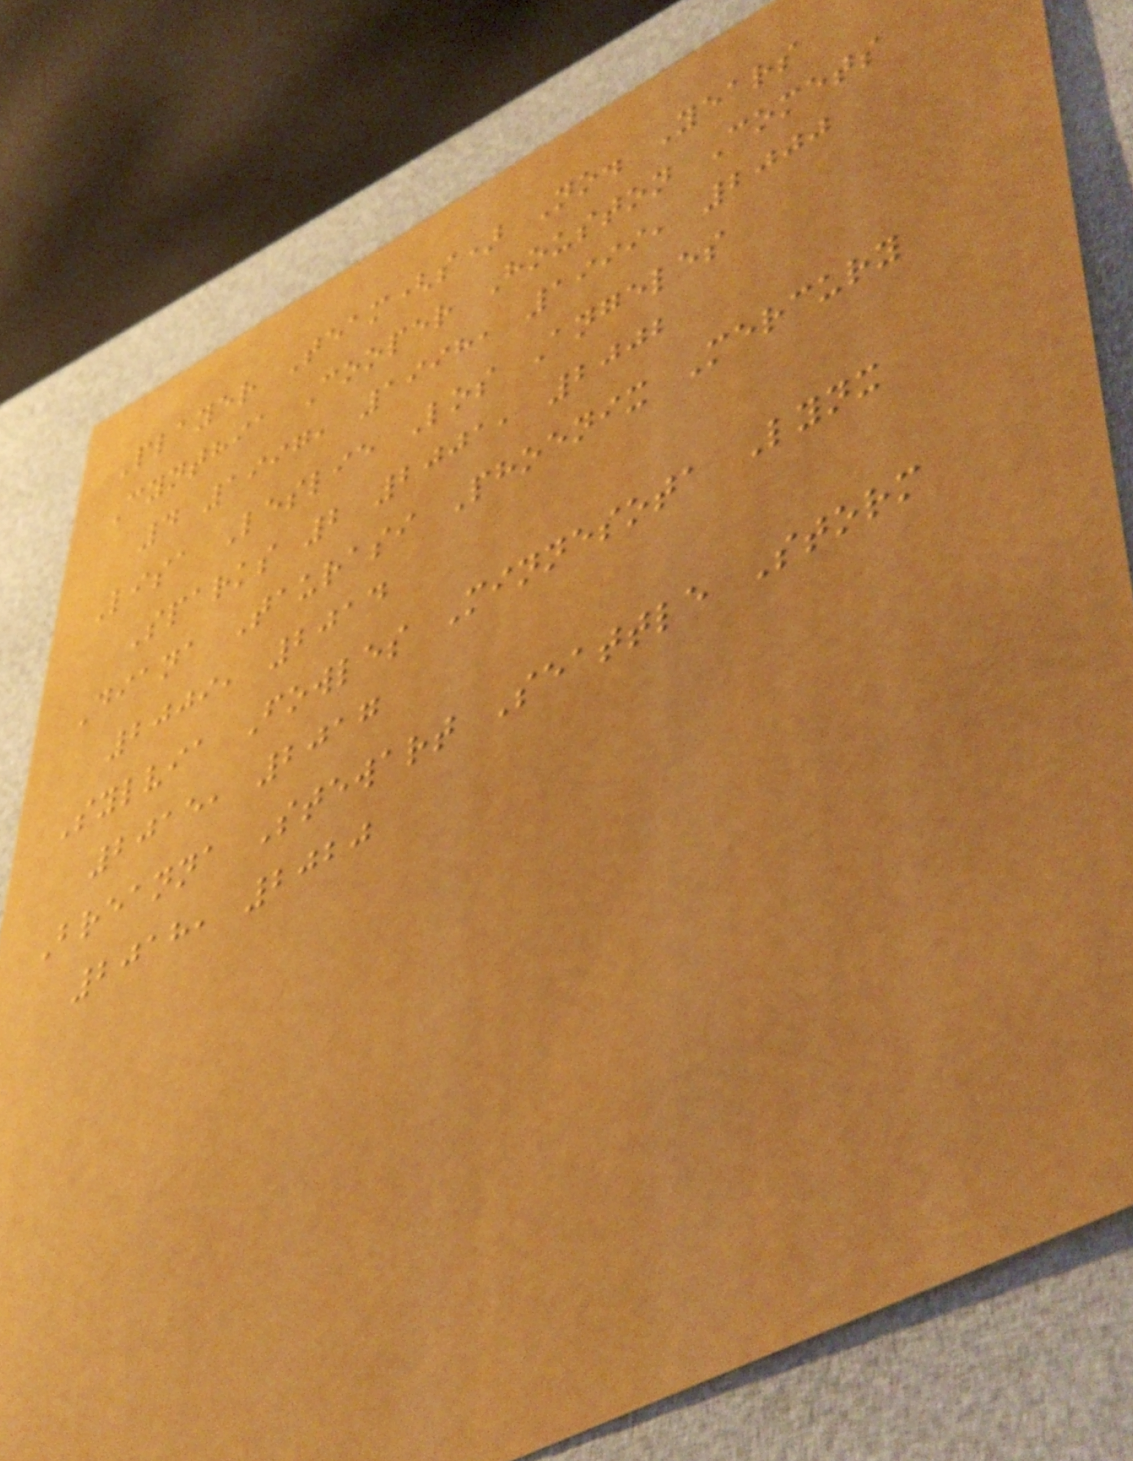Player Team(s) No. Years
Cynthia Cooper Houston Comets
4 1997, 1998, 1999, 2000
Lisa Leslie Los Angeles
Sparks 2 2001, 2002
Diana Taurasi Phoenix Mercury
2009, 2014
Sylvia Fowles Minnesota Lynx
2015, 2017
Breanna Stewart Seattle Storm
2018, 2020
